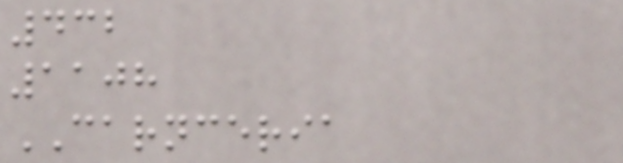432
1108
CARNCERIA
